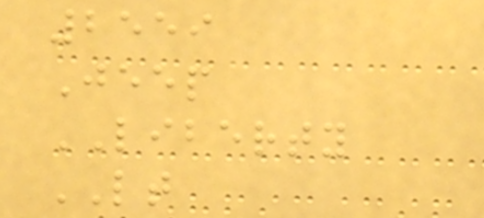2559
Jeep
LIBERTY
LT
